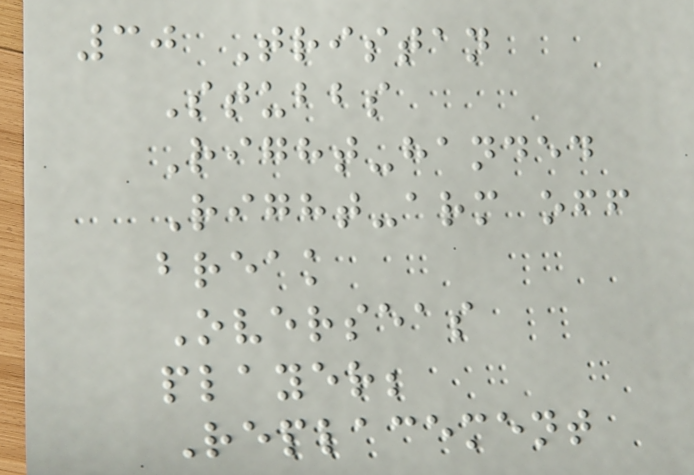30 Tristan
Stubbs
Right-handed
Right-arm off
break
Overseas
player;
Replacement
